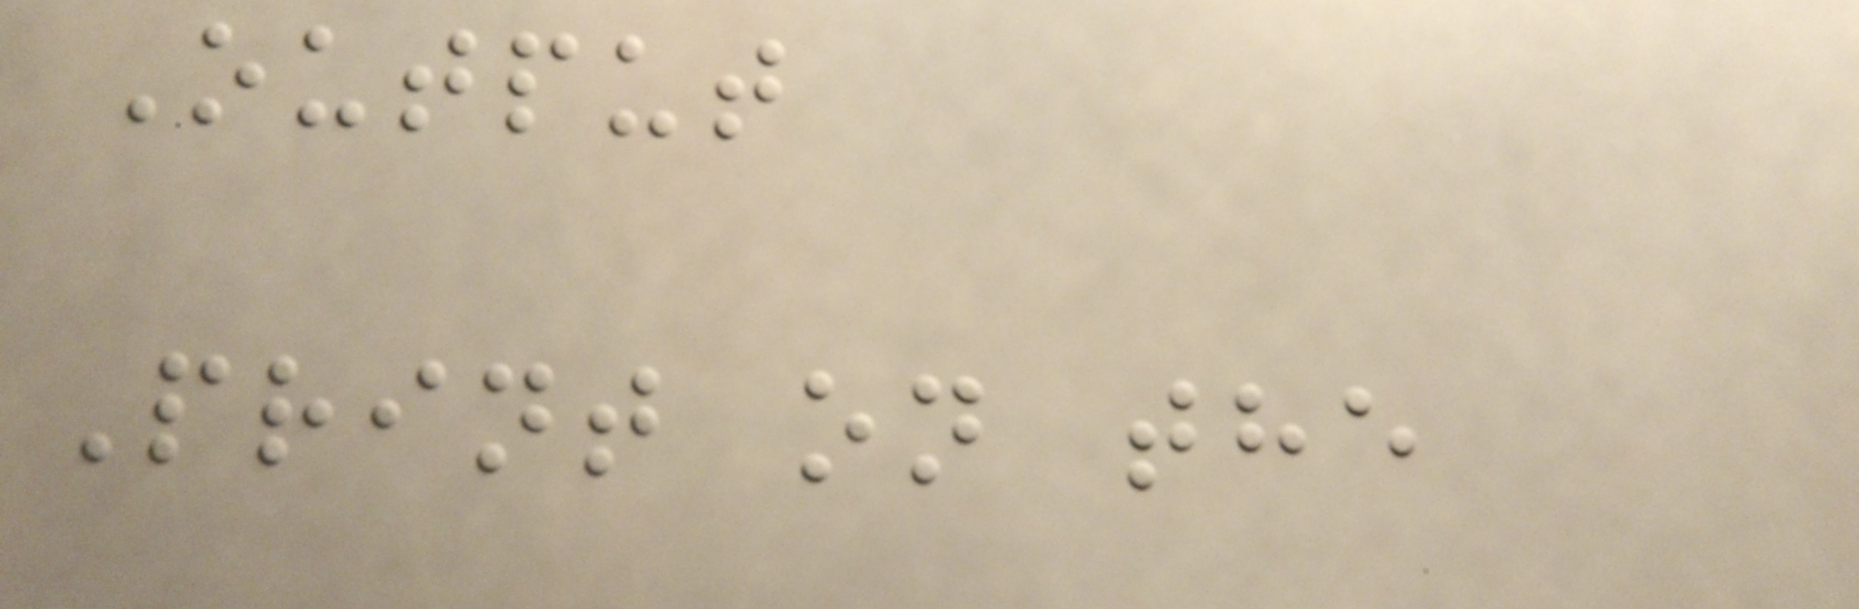Output
Print on the
